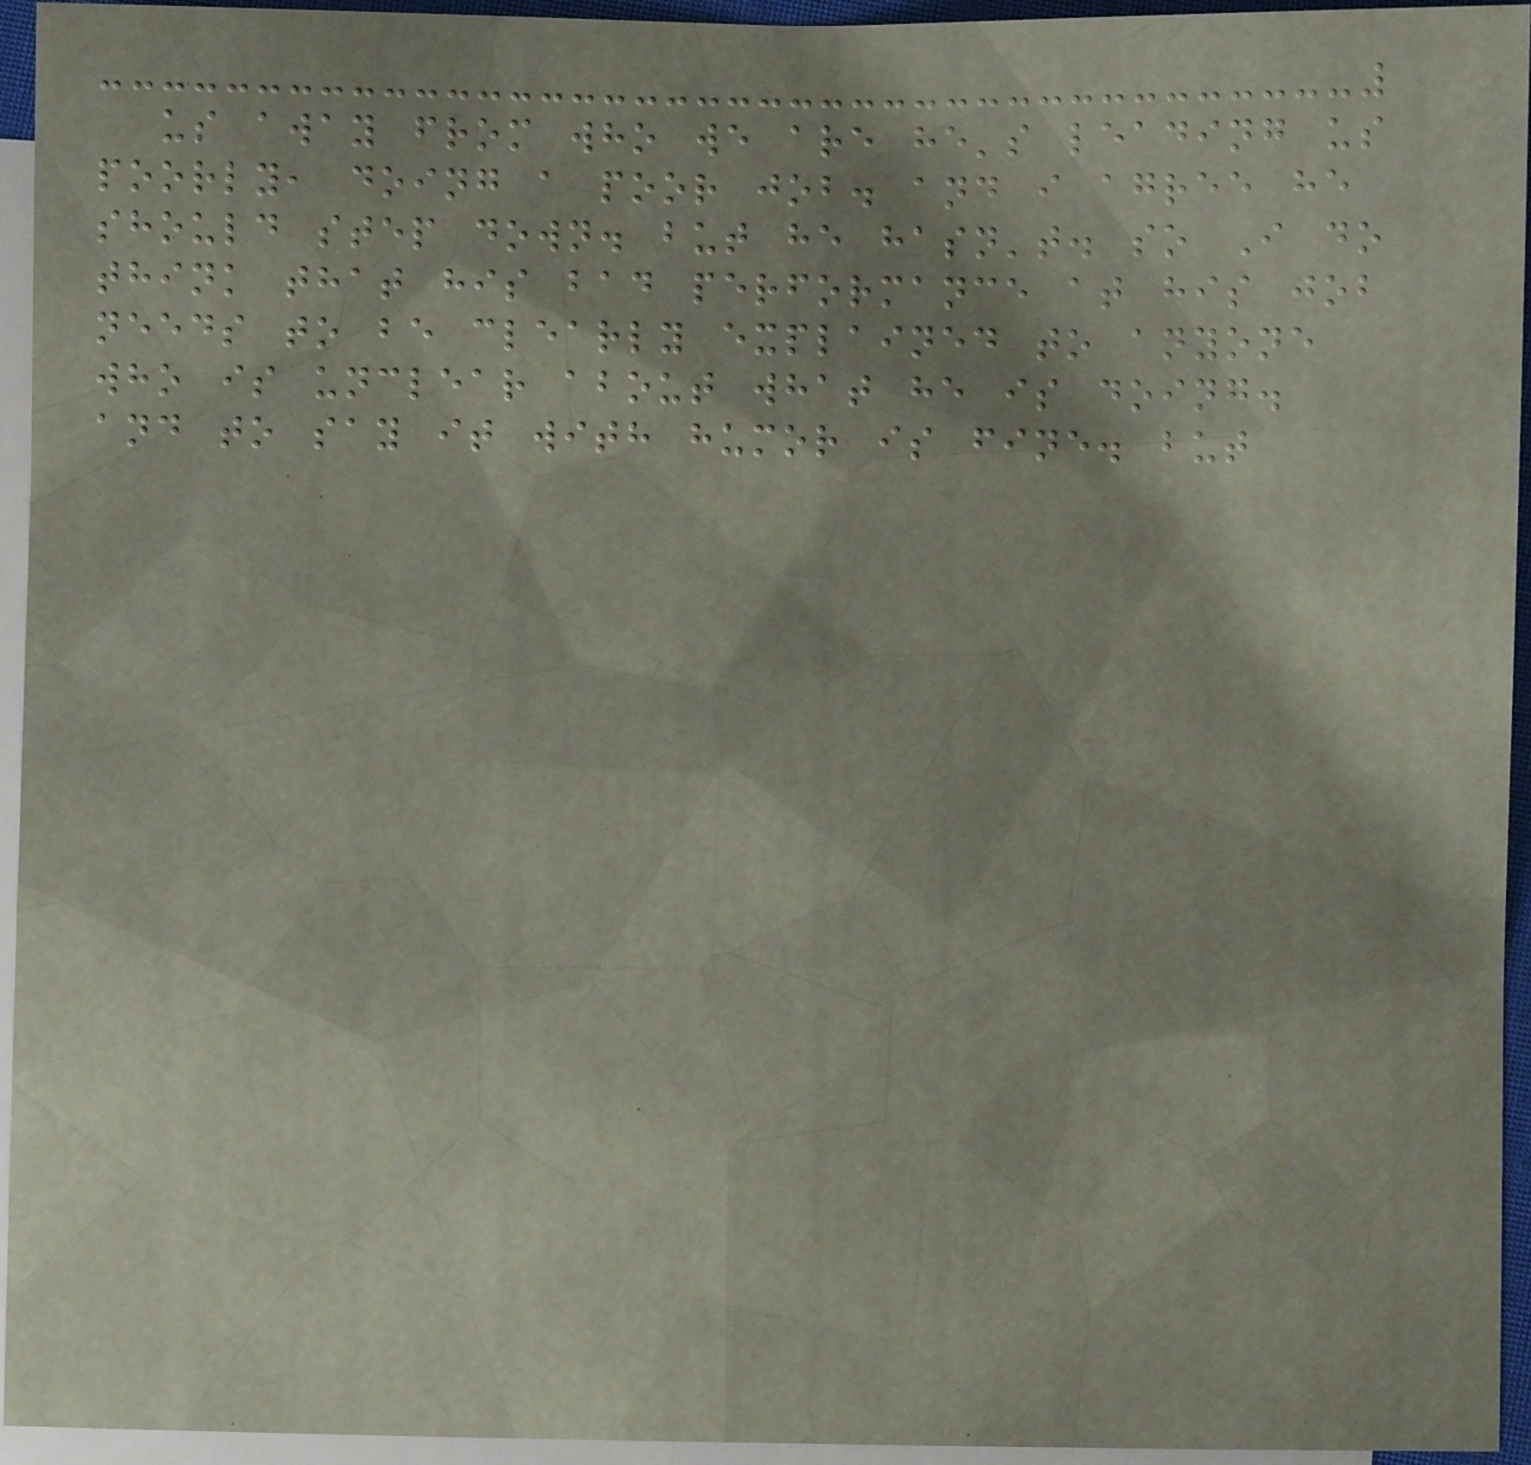us away from who we are he's leading us
poorly, doing a poor job. and i agree he
should step down. but he hasn't. so I do
think that his bad performance at his job
needs to be clearly explained to anyone
who is unclear about what he is doing.
and to say it with humor is fine. but
